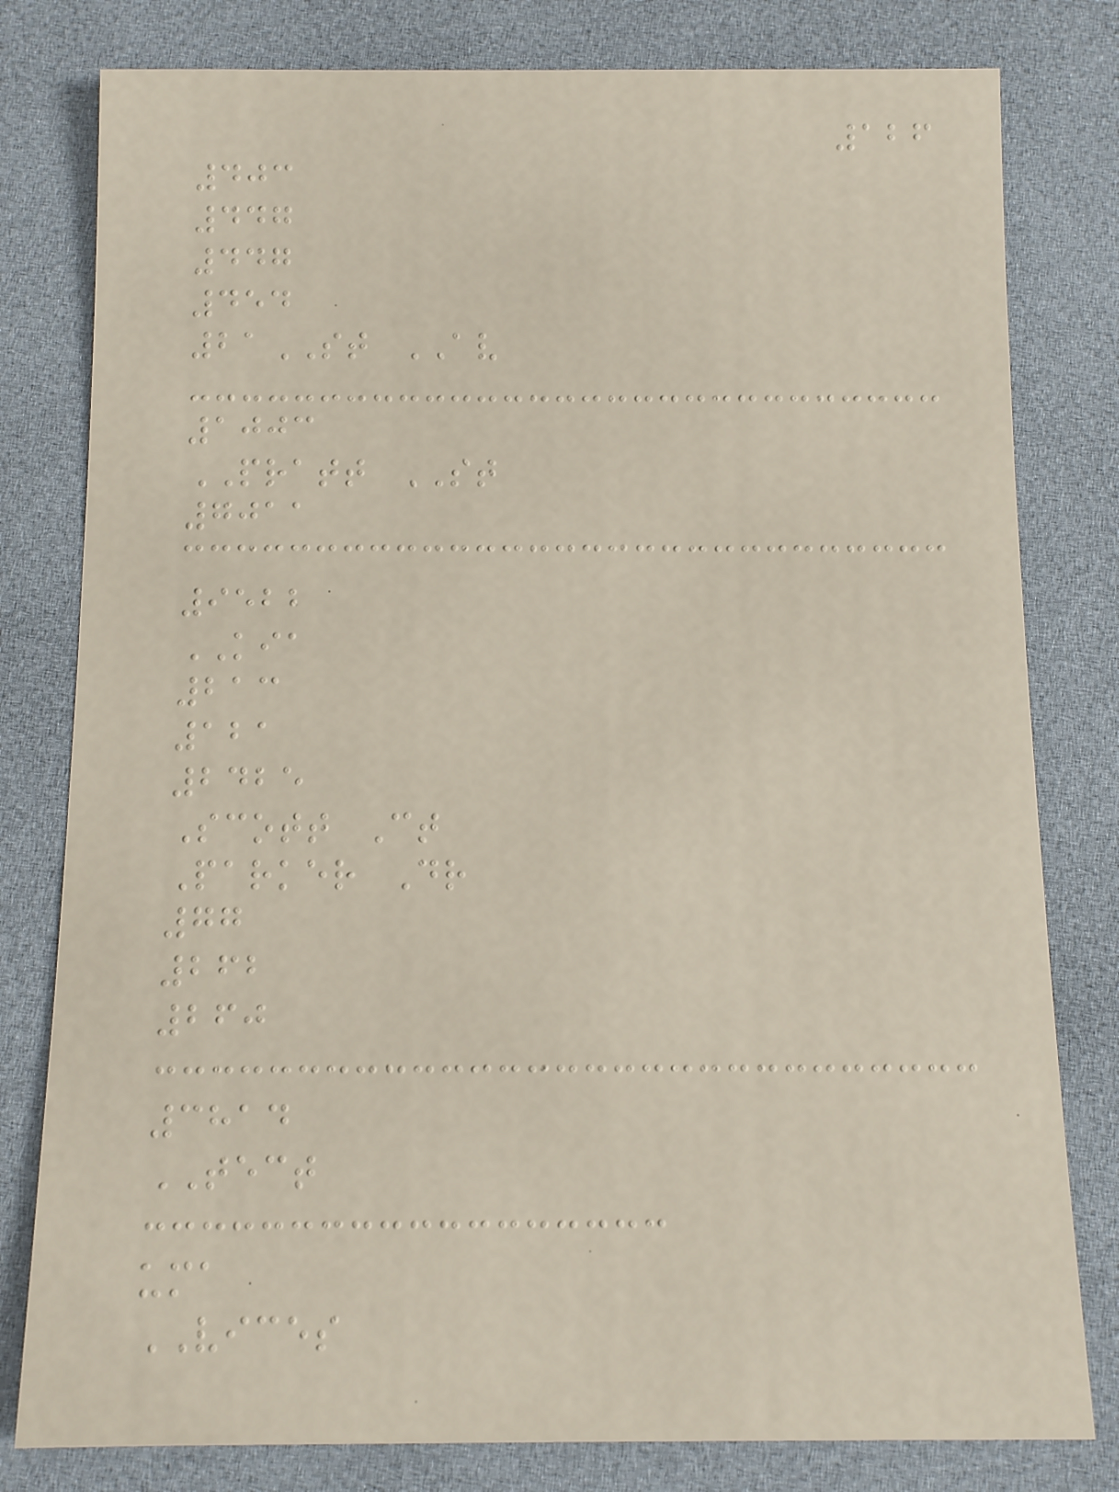126
403
447
447
454
21ST AV
1003
PRATT ST
7011
9522
KIA
213
121
2425
Scott Ct
Parker Dr
77
262
260
3814
TECT
uma
VICES
